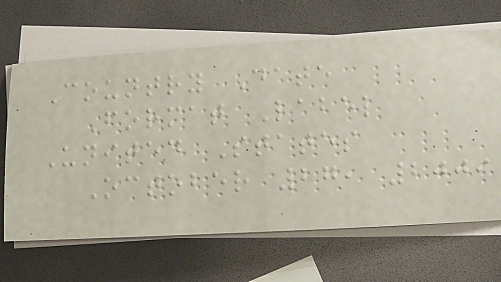Country Date
Format Label
United States
October 27, 2009
